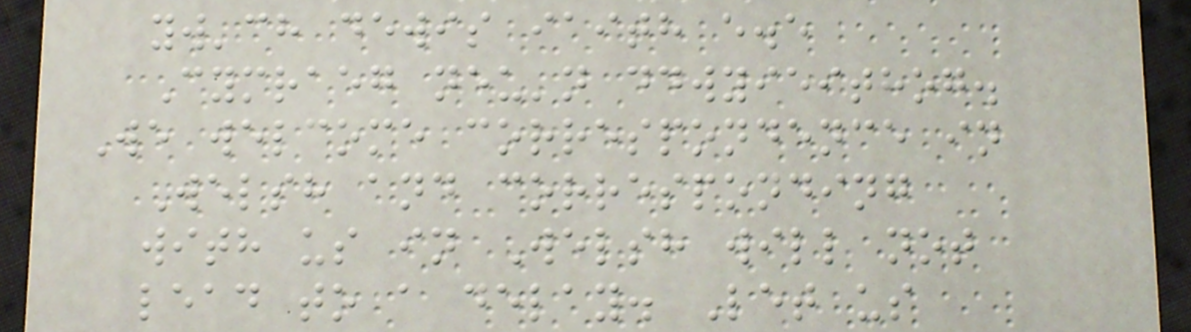yw'ch dewis iaith e.e
Cymraeg neu'n ddwyieithog.
We welcome correspondence in
Welsh and corresponding
with us in Welsh will not
lead to a delay. Let us
